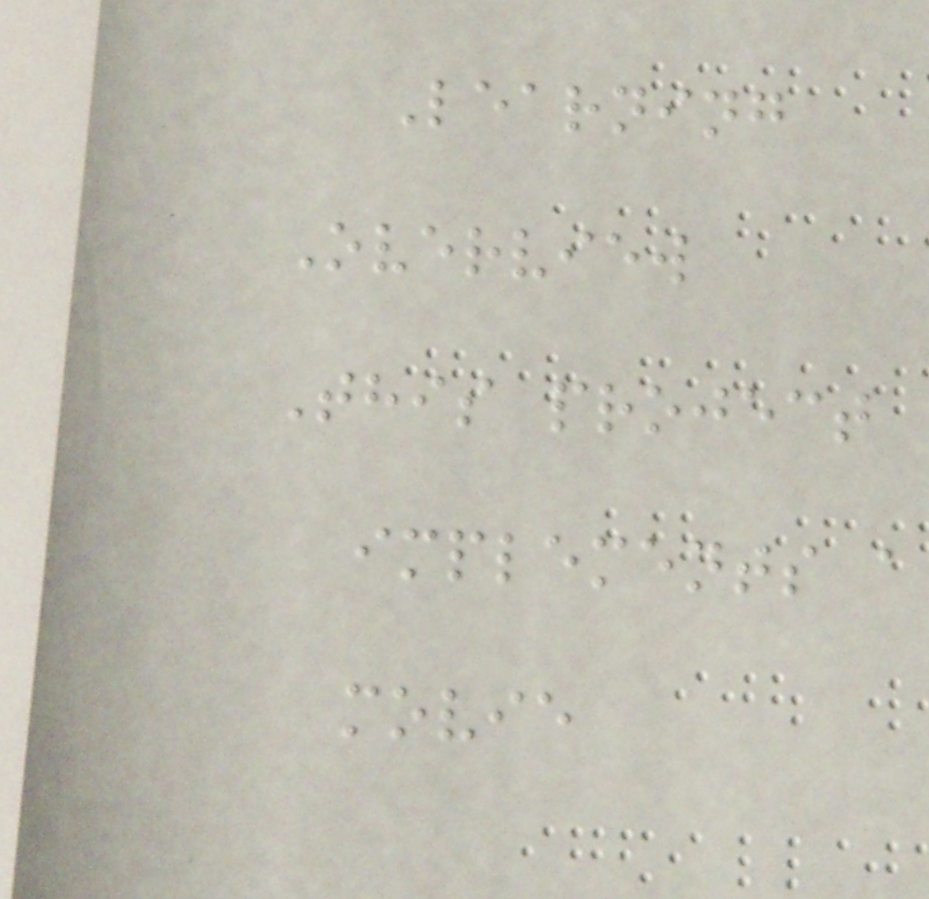Learning
Overview
This project
implements a
movie
